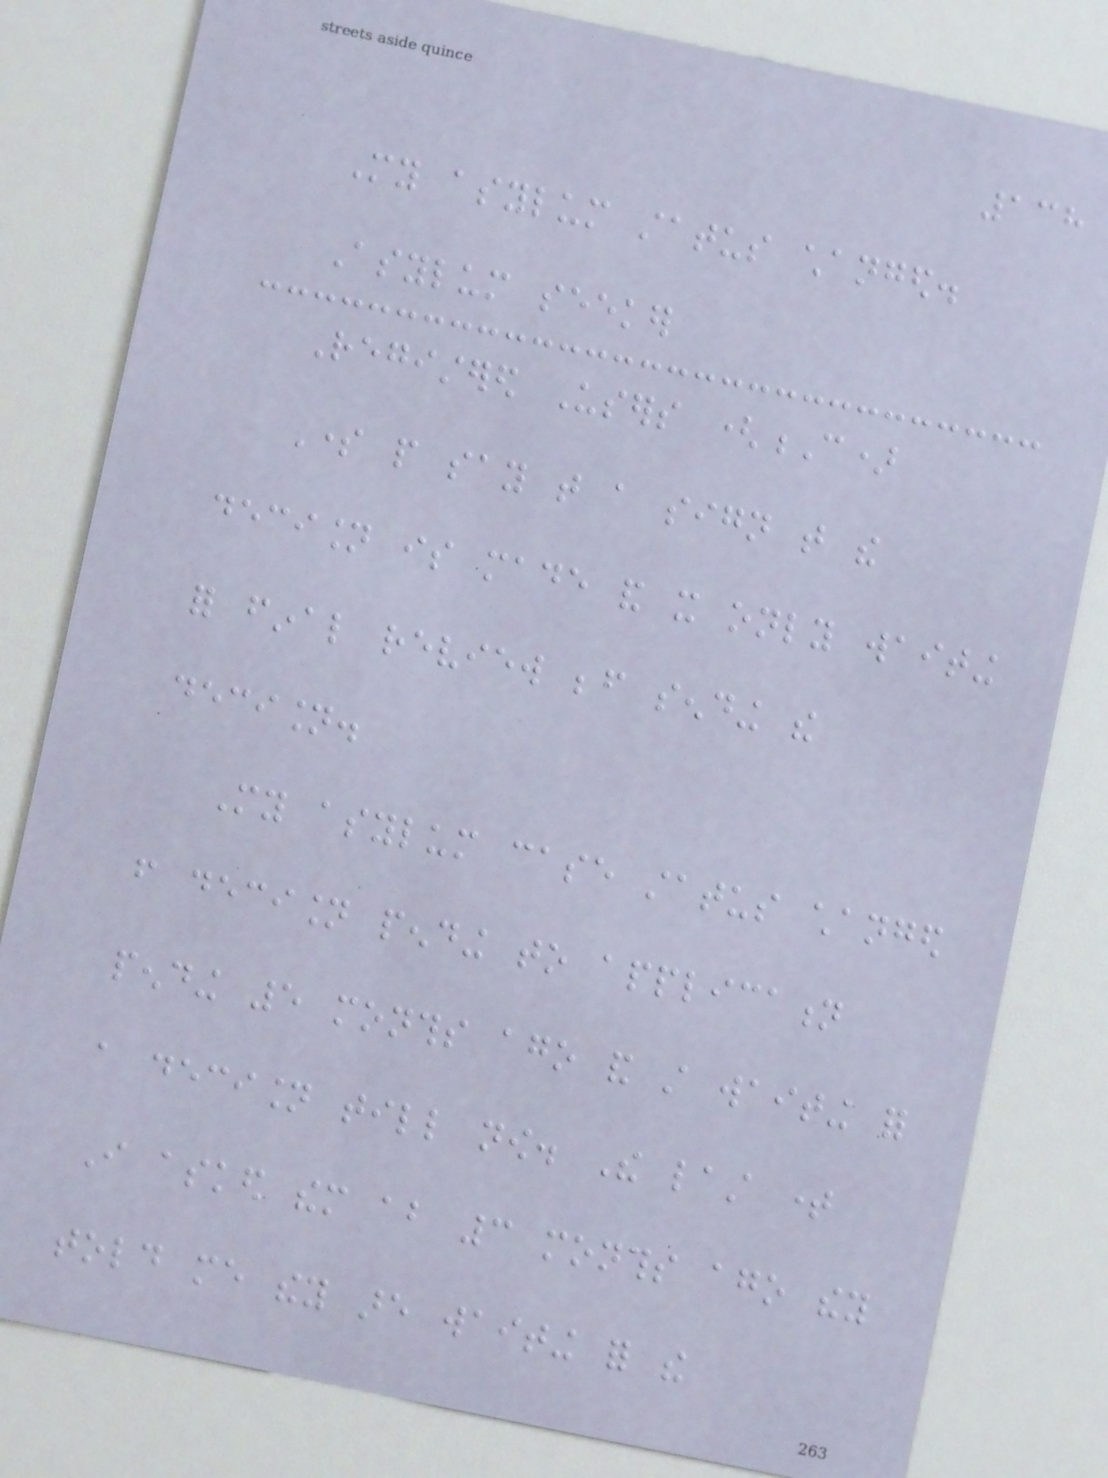138
My asylum status changed.
Asylum seeker
Registered Users (C)
Some people say that a sign that the
decision is made and it only waiting
for final review before sending the
decision.
My asylum case status changed
from decision pending to application
pending 5 months ago and still waiting for
a decision till now. The last time
I asked them about 3 months ago they
told me they are waiting for the
